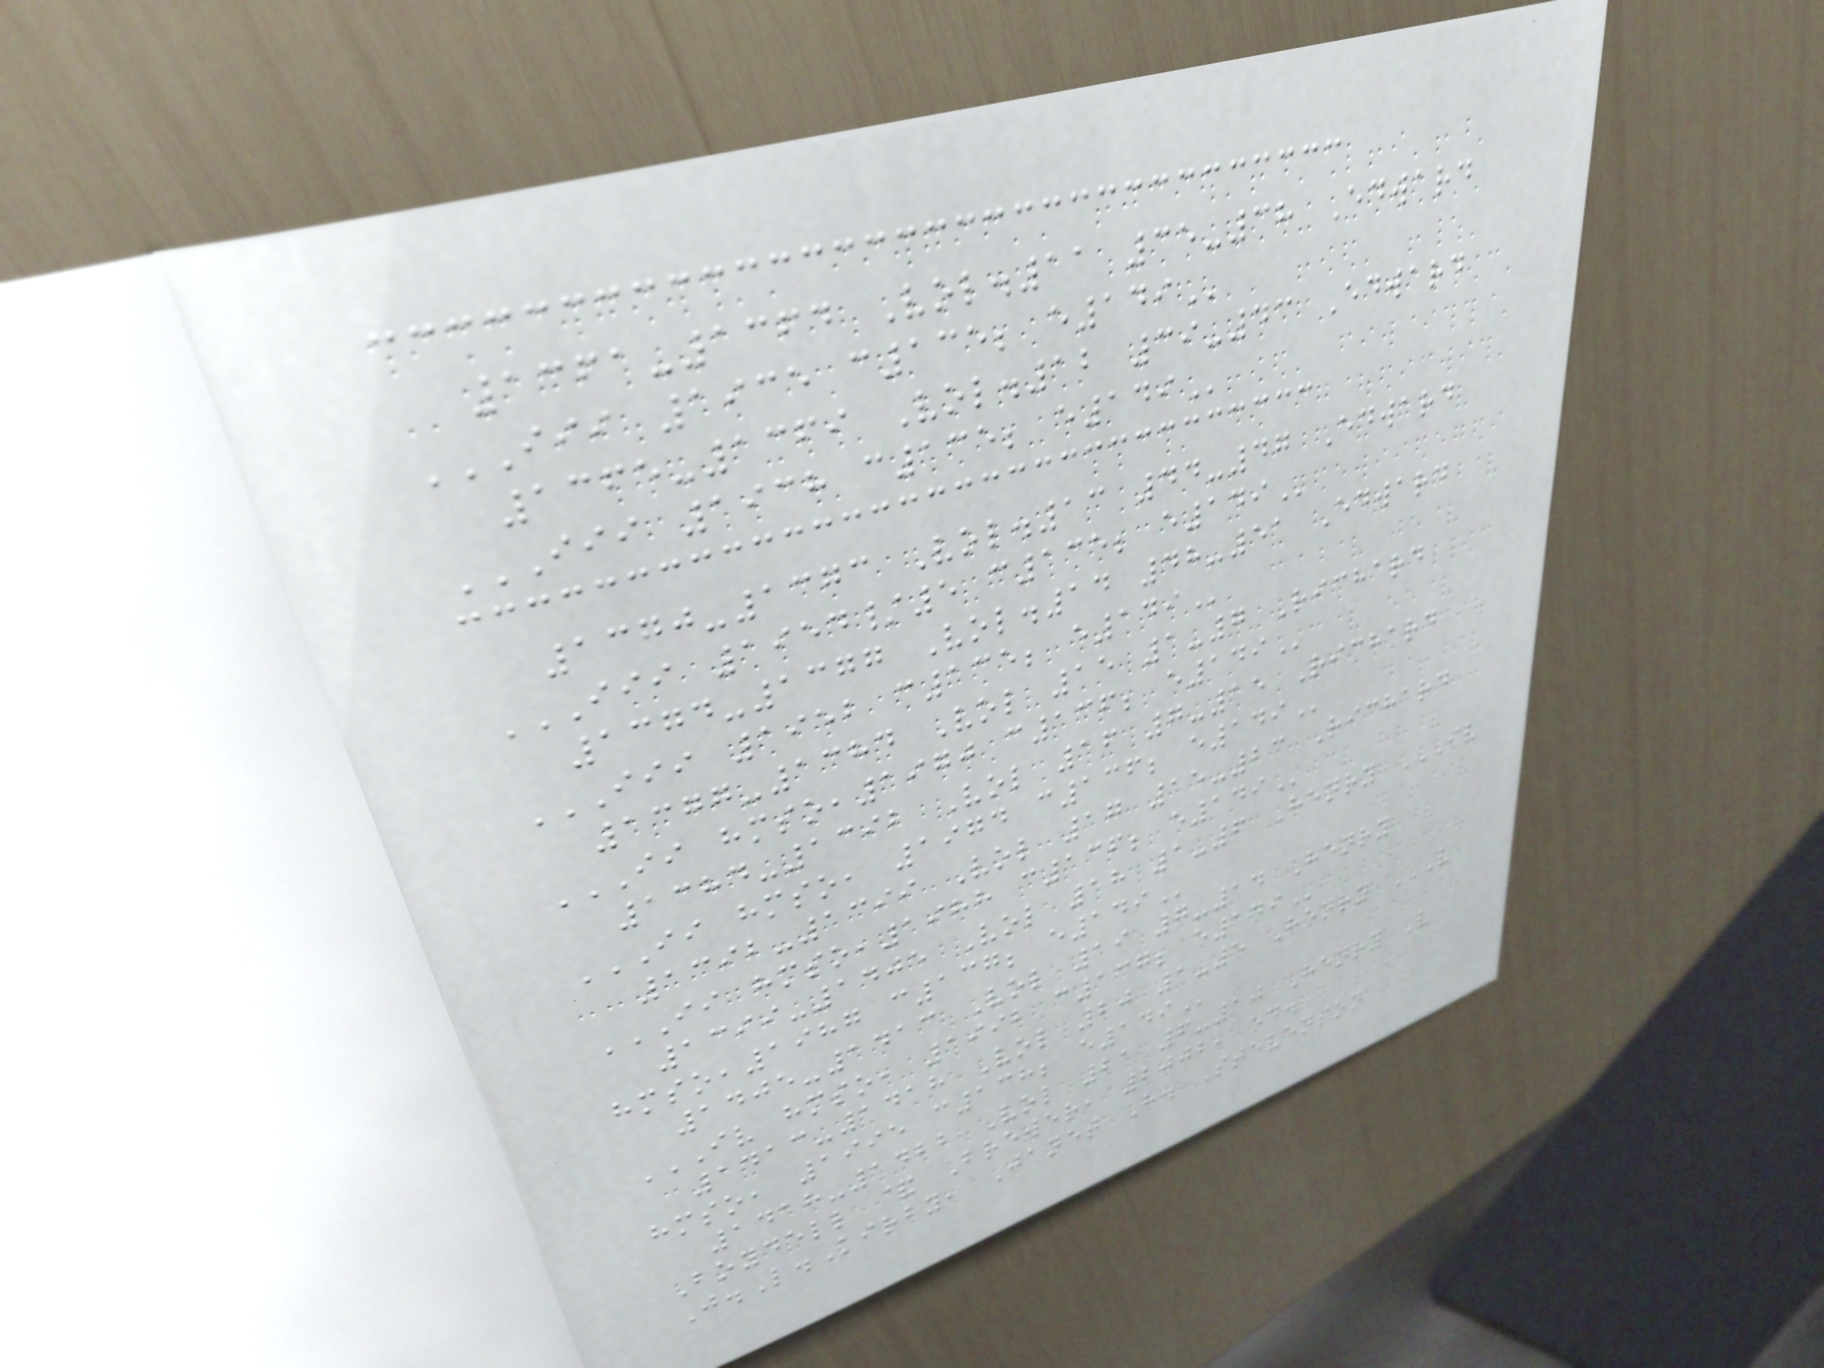1361-1364 Vol.11 35-38 Edward
III 1935 C135; E149
1365-1369 Vol.12 39-43 Edward
III 1938 C135; E149
1370-1373 Vol.13 44-47 Edward
III 1954/5 C135; E149
1374-1377 Vol.14 48-51 Edward
III 1952 C135; E149
1377-1384 Vol 15 1-7 Richard
II HMSO,1970 C136; E149
1384-1392 Vol 16 7-15 Richard
II HMSO, 1974 C136; E149
1392-1399 Vol 17 15-23 Richard
II HMSO,1988 C136; E149
1399-1405 Vol 18 1-6 Henry IV
HMSO,1987 C137; E149
1405-1413 Vol 19 7-14 Henry
IV HMSO, 1992 C137; E149
1413-1418 Vol 20 1-5 Henry V
HMSO, 1995 C138; E149
1418-1422 Vol 21 6-10 Henry V
Boydell & Brewer, 2002, ed.
J.L.Kirby, Janet H. Stevenson
